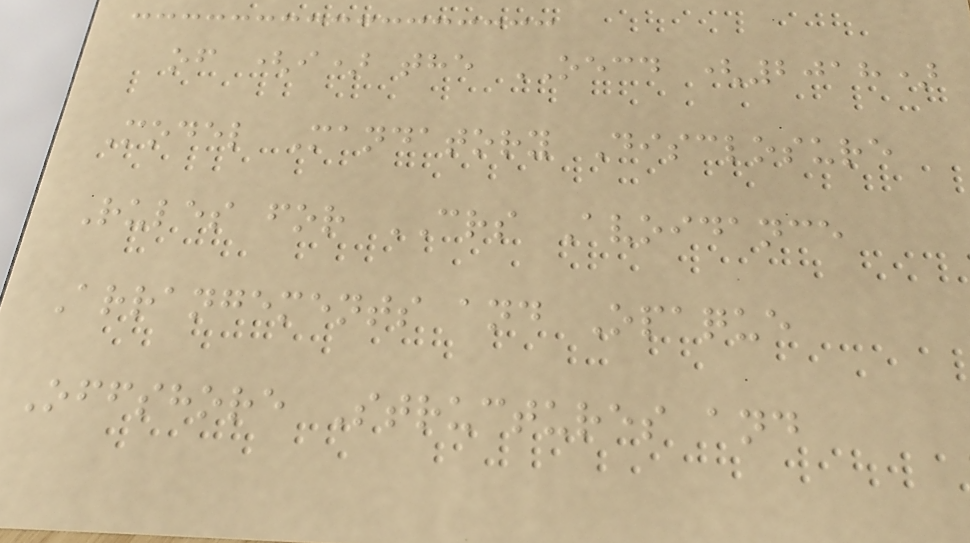of (i) the OECD (2018)
Model Mandatory Disclosure
Rules for CRS Avoidance
Arrangements and Opaque
Offshore Structures and
